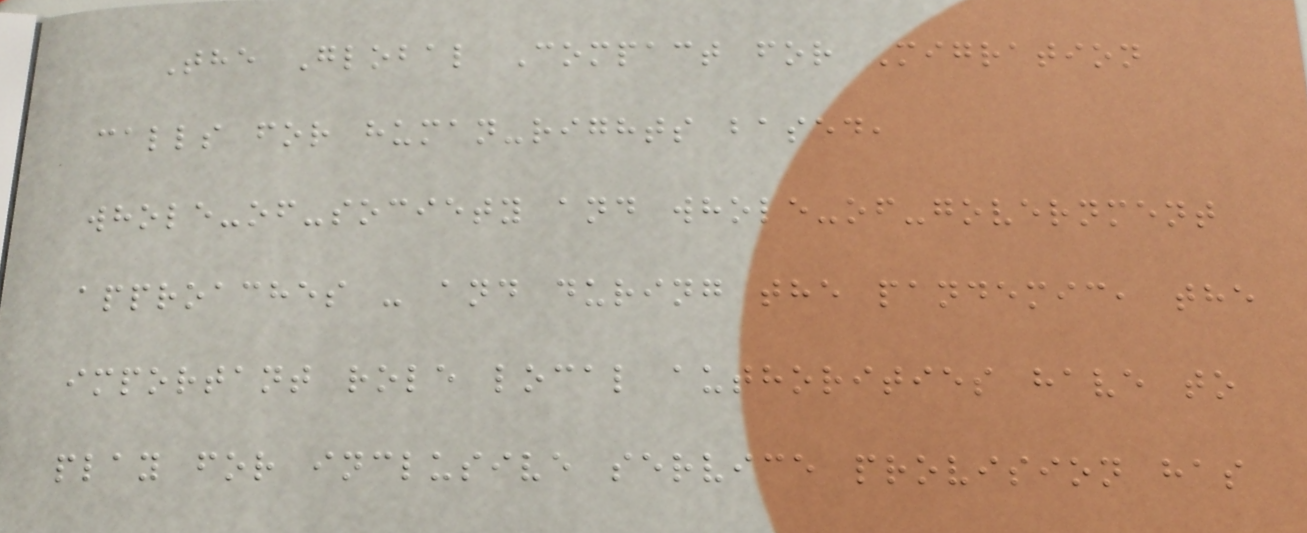The Global Compact for Migration
calls for human-rights based,
whole-of-society and whole-of-government
approaches - and during the pandemic, the
important role local authorities have to
play for inclusive service provision has
